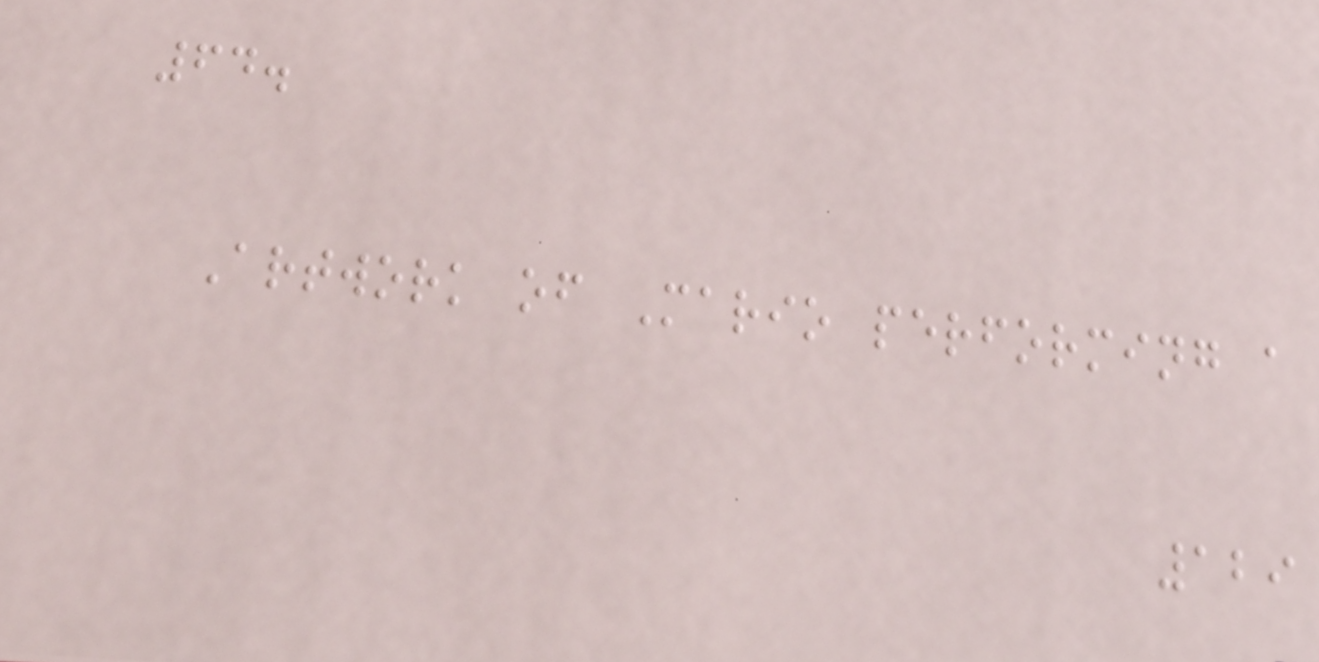64.
Artwork of Mario performing a
129
